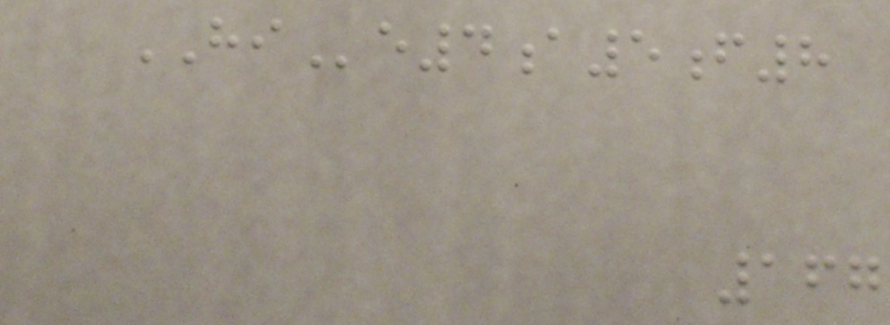HIe4a5f8
167
